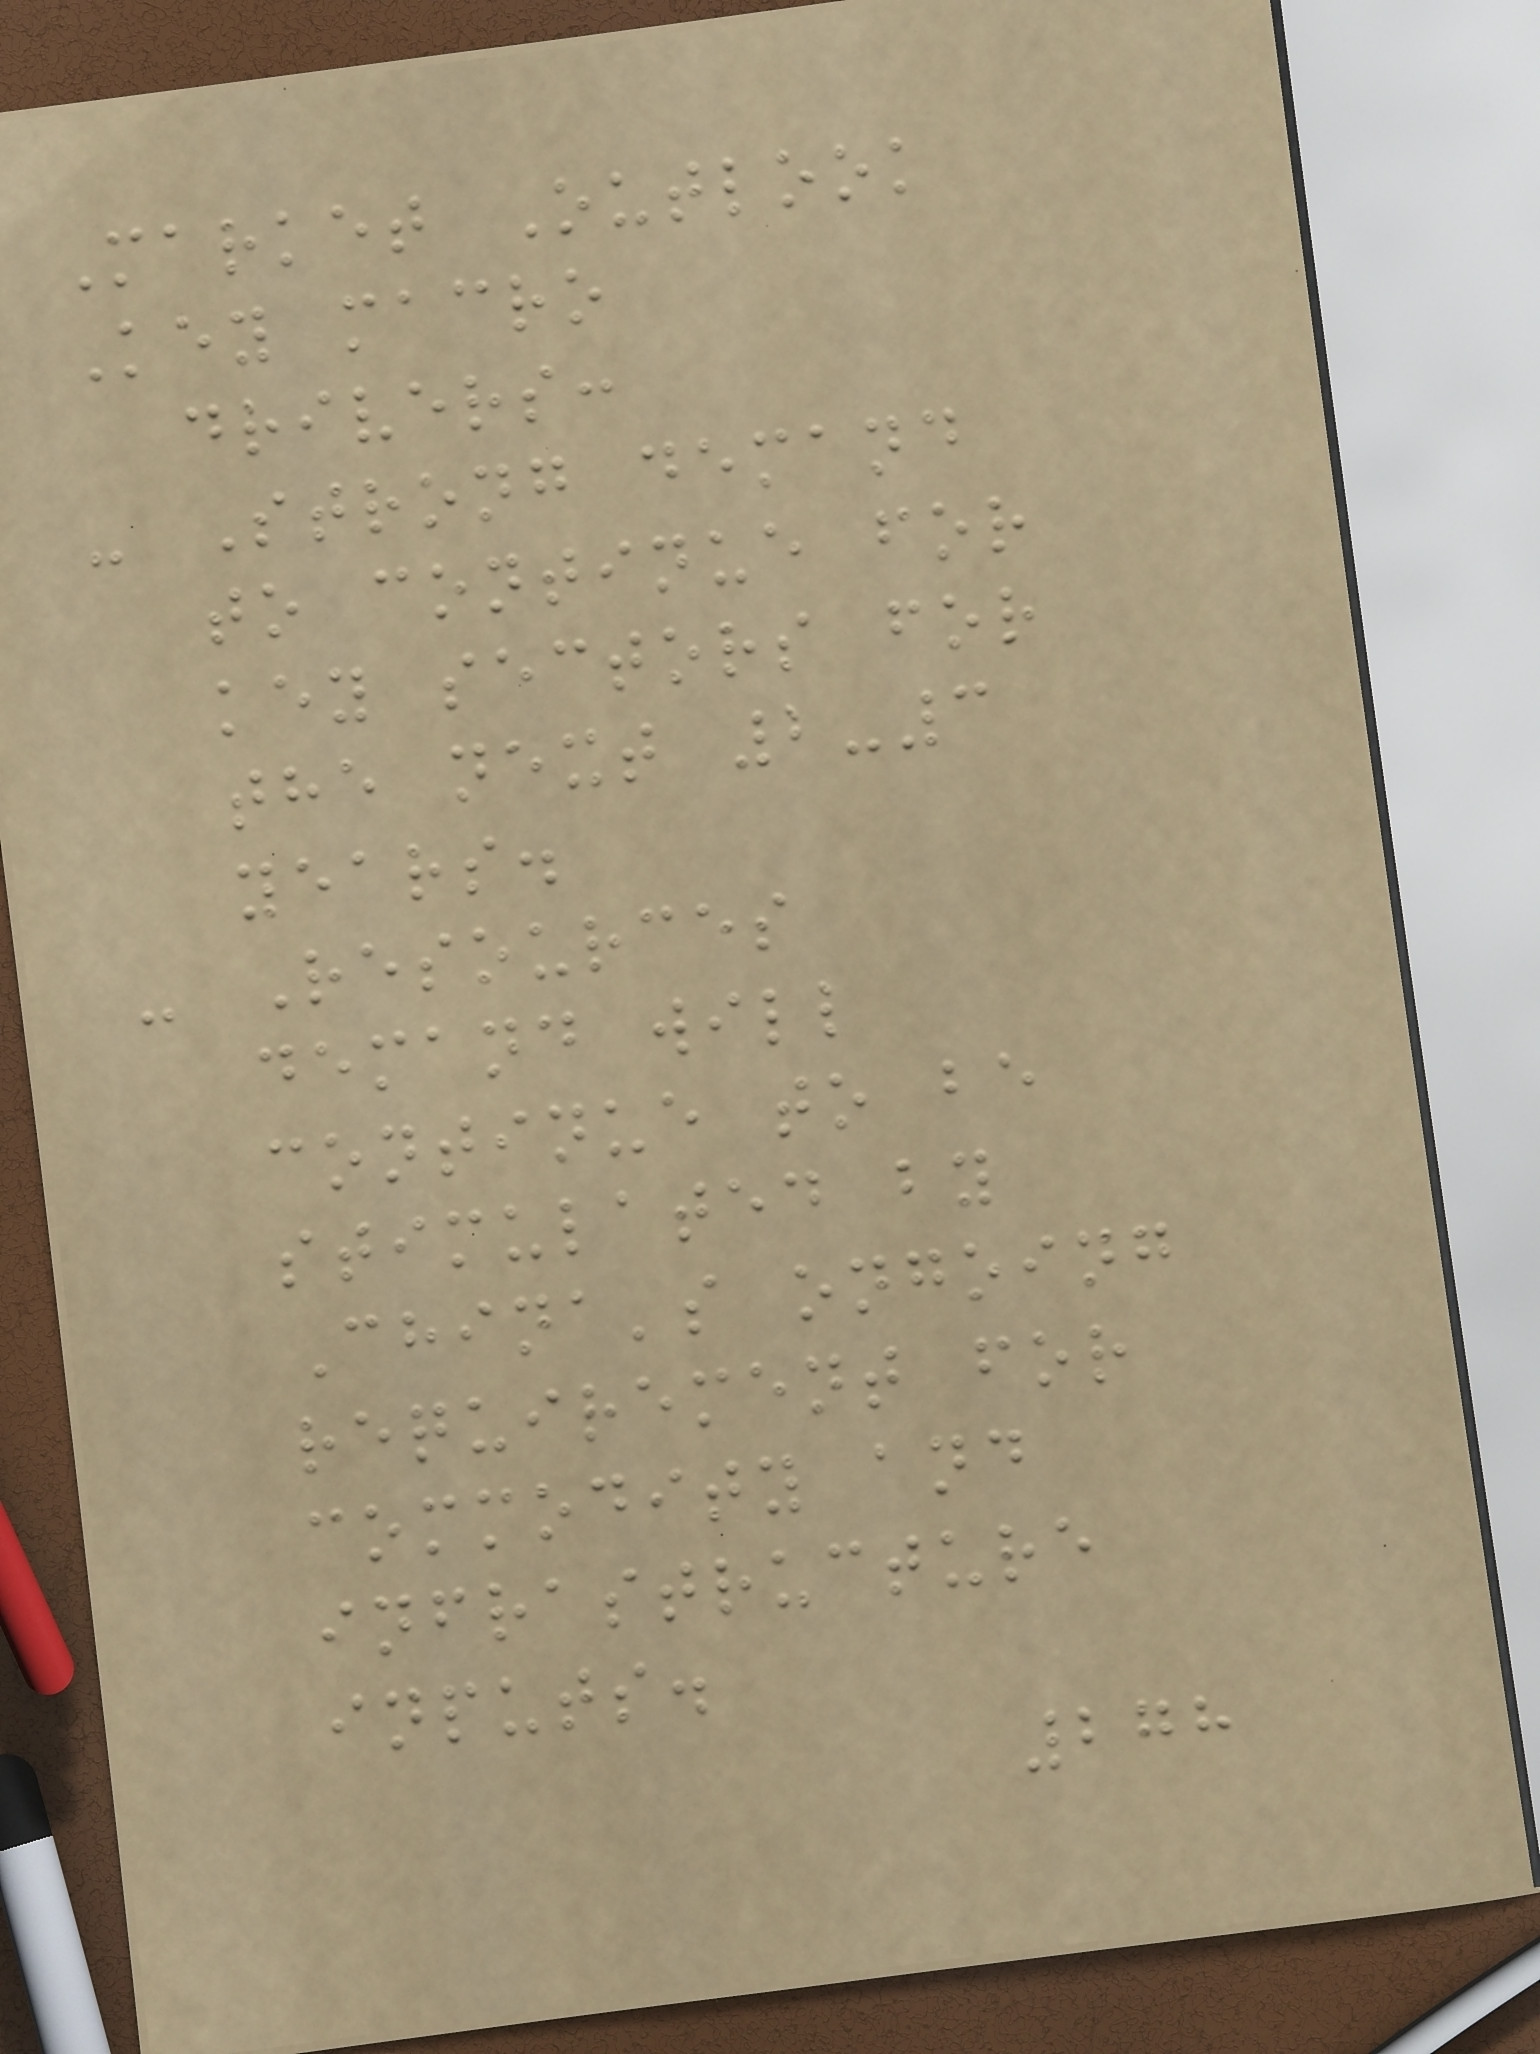Market Outlook
Key macro
drivers:
- Strong demand
to continue for
key sectors for
the next 2-3
years.
- Resources
demand will
continue to be
stimulated by
China's ongoing
requirement for
commodity and
infrastructure
inputs.
278
